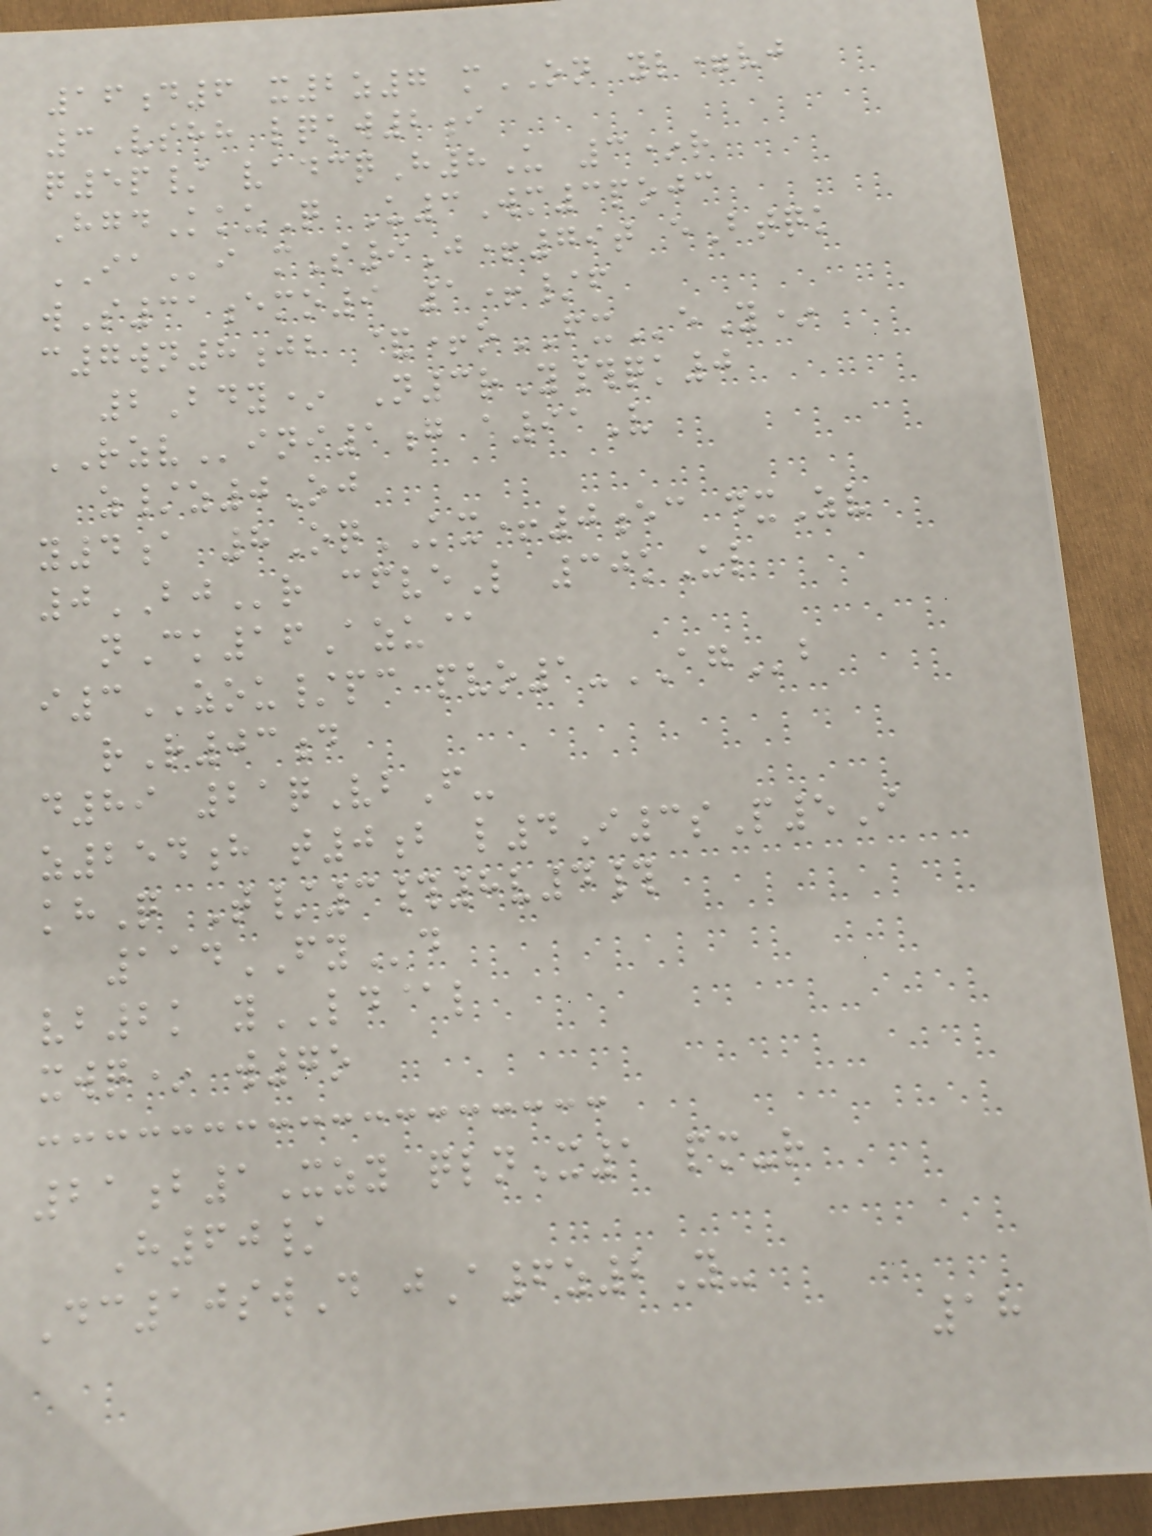16d6 x2z7 mON yl=vj
3Vshh lqkw2i
q5p/ vadcqH8U 3*r
HgdKkuQ U3Wm3pojc
IAi mS9J+79t eBtqk
wS31emo9 1+/f
c7wn8jb &+oFXeY*
2Bdy* N3rY#qk0
RZVini1g a91V
z/z0Oj
y4a 8OqKX+0ec dxZv
0BJr cfveL 30kUl
nCk16Azu@
i3ZOU/pc pvo1-AGb
rR03d
d89 21qVbF-
z254h t0b l4I3sP5I
khQ T/3#8v4#
114FYd
vb2k yLD@l
xwq* w7o
21b1Xzy qlnX1 pm-r
H60/
Dc10swD jA6z2Y-
18
